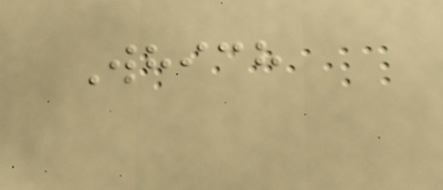Which
